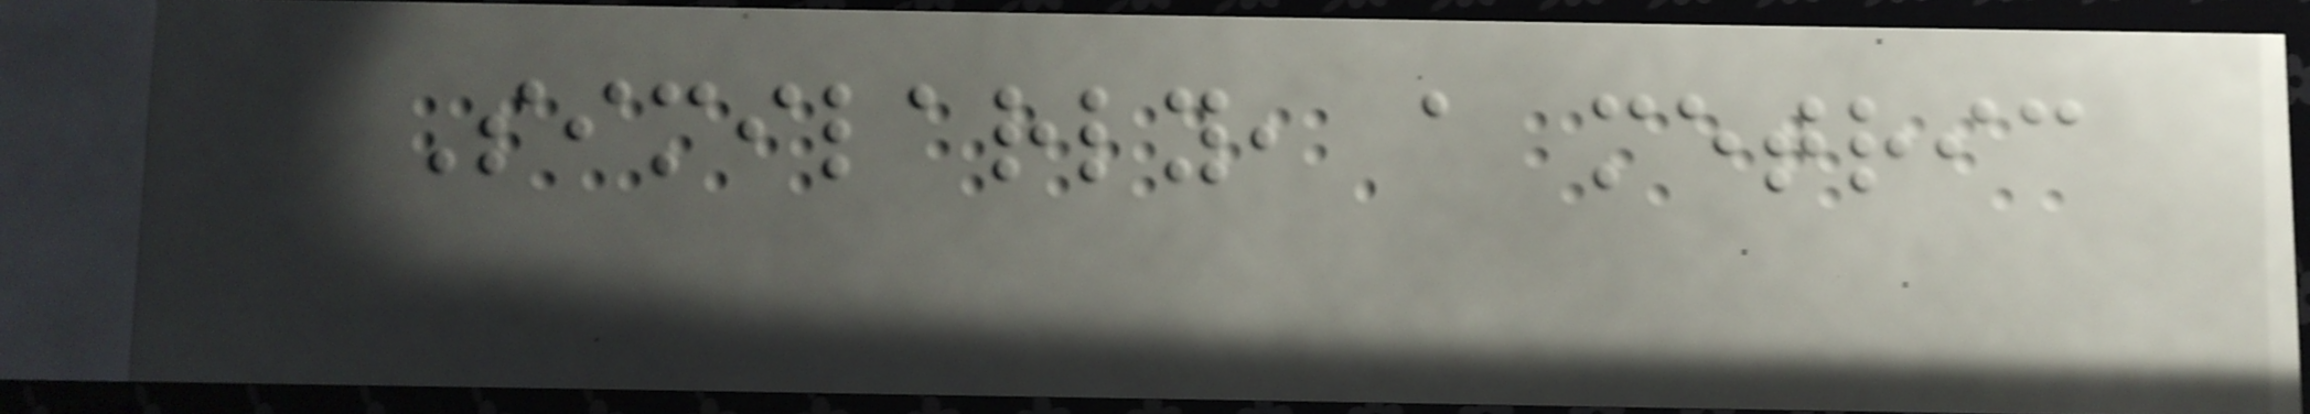Similarly, a metric
